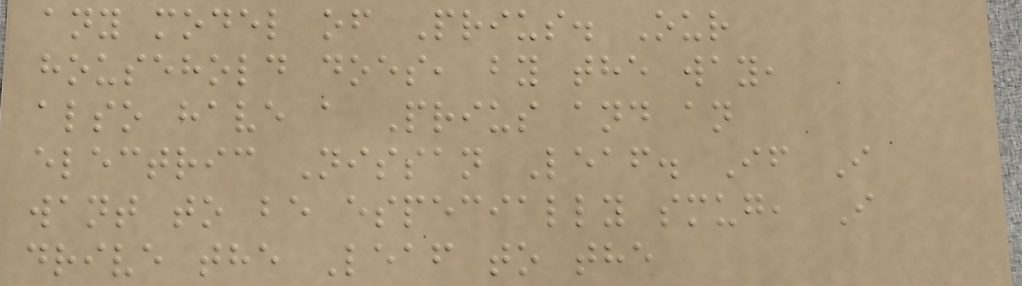any model of Prius. Our
household does, by the way,
also have a Prius and an
electric Nissan Leaf. If I
want to be especially smug, I
drive the Leaf to the
